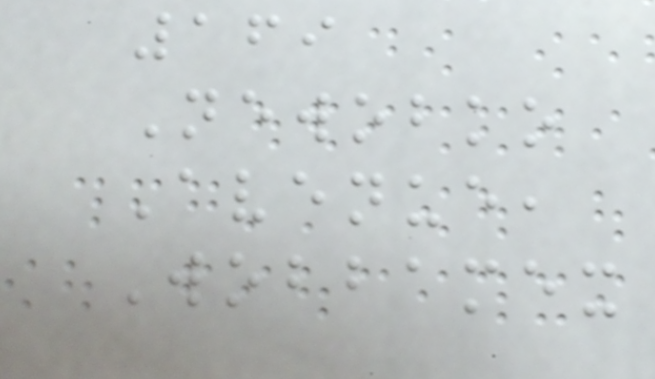169
Newobko
Avenue,
Wobbamex
